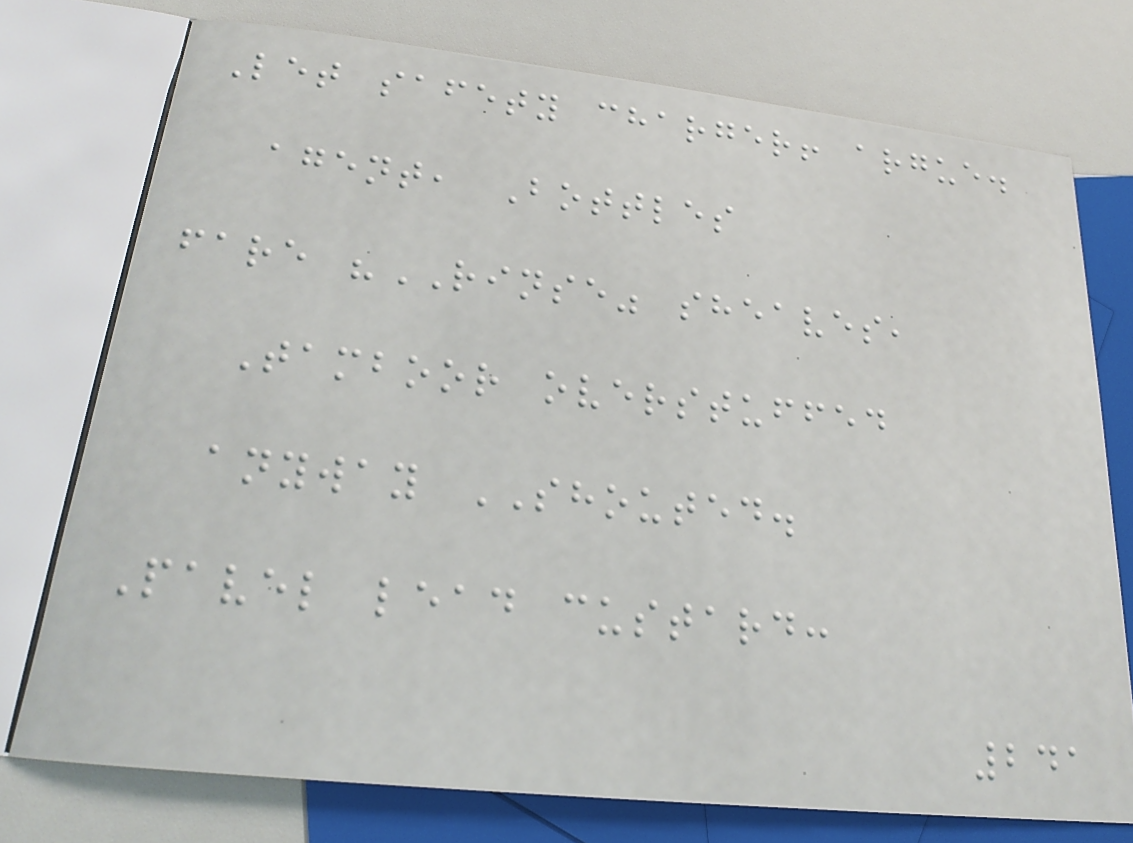Let safety charger! argue.
agent, Bottles
fare "RINSE" sheaves,
Tamboor overstuffed
anyway SHOUTED.
Pavel lead custard:
241
